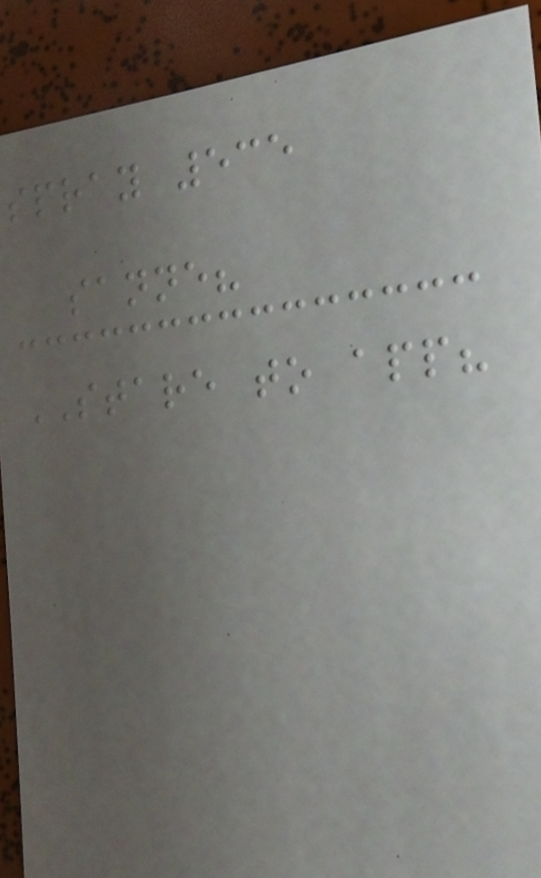spray 535
sanne?
STARE to app?
